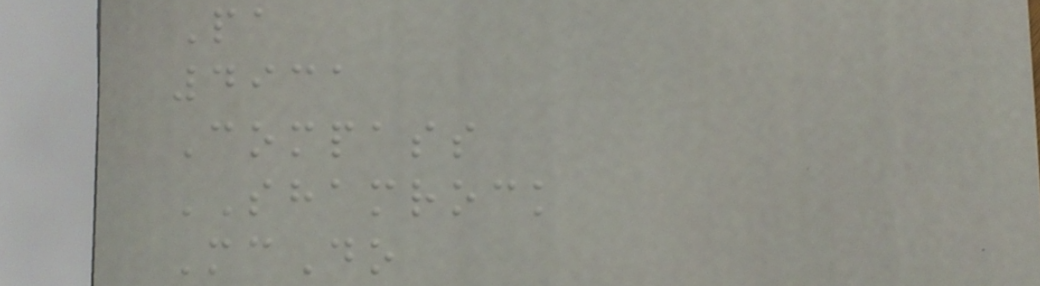Pa
4931
Compass
SHAMROCK
McDo
